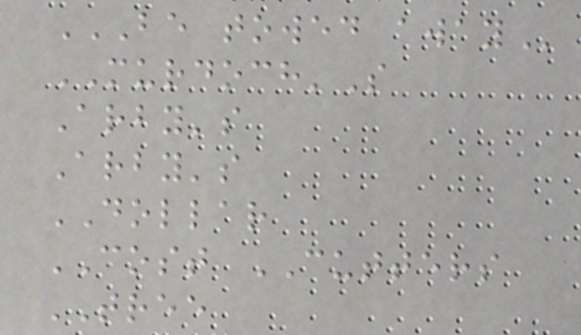BE TOWED AWAY
MURDOCH'S
Arby's
Arby's
DOLLAR
COST CUTTERS
TREE
